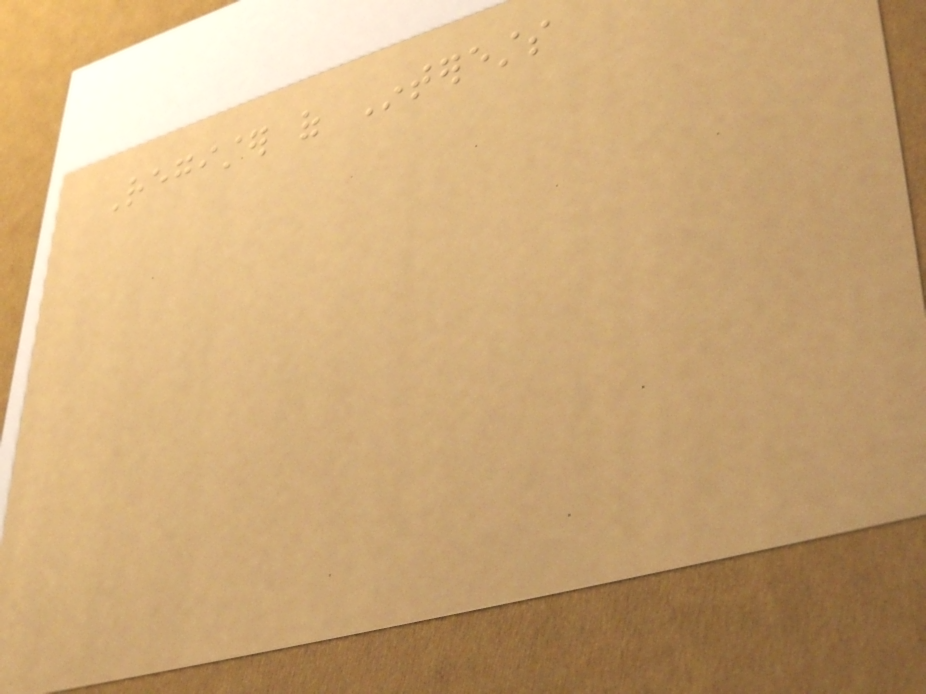Register of Interests
